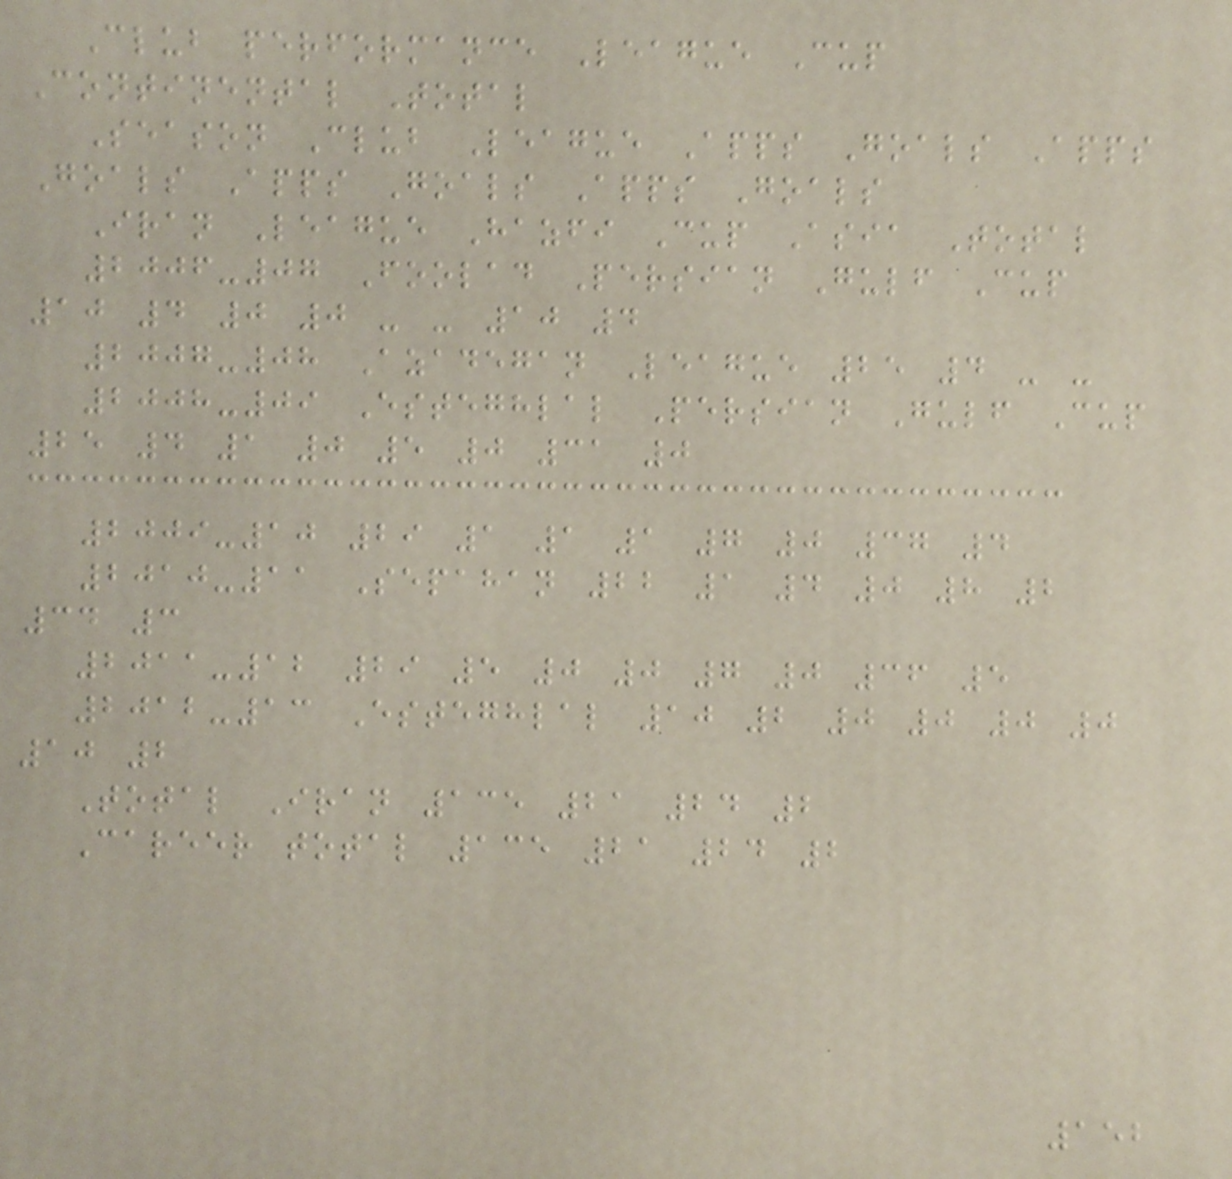Club performance League Cup
Continental Total
Season Club League Apps Goals Apps
Goals Apps Goals Apps Goals
Iran League Hazfi Cup Asia Total
2006-07 Foolad Persian Gulf Cup
10 4 0 0 - - 10 4
2007-08 Azadegan League 25 4 - -
2008-09 Esteghlal Persian Gulf Cup
25 4 1 0 5 0 31 0
2009-10 29 1 1 1 7 0 37 4
2010-11 Sepahan 22 1 4 0 8 2
34 3
2011-12 29 5 0 0 7 0 36 5
2012-13 Esteghlal 10 2 0 0 0 0
10 2
Total Iran 135 21 24 2
Career total 135 21 24 2
152
